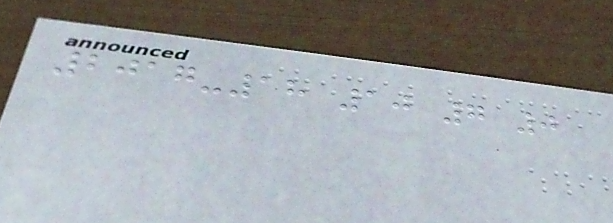2017-18 10 7 0
